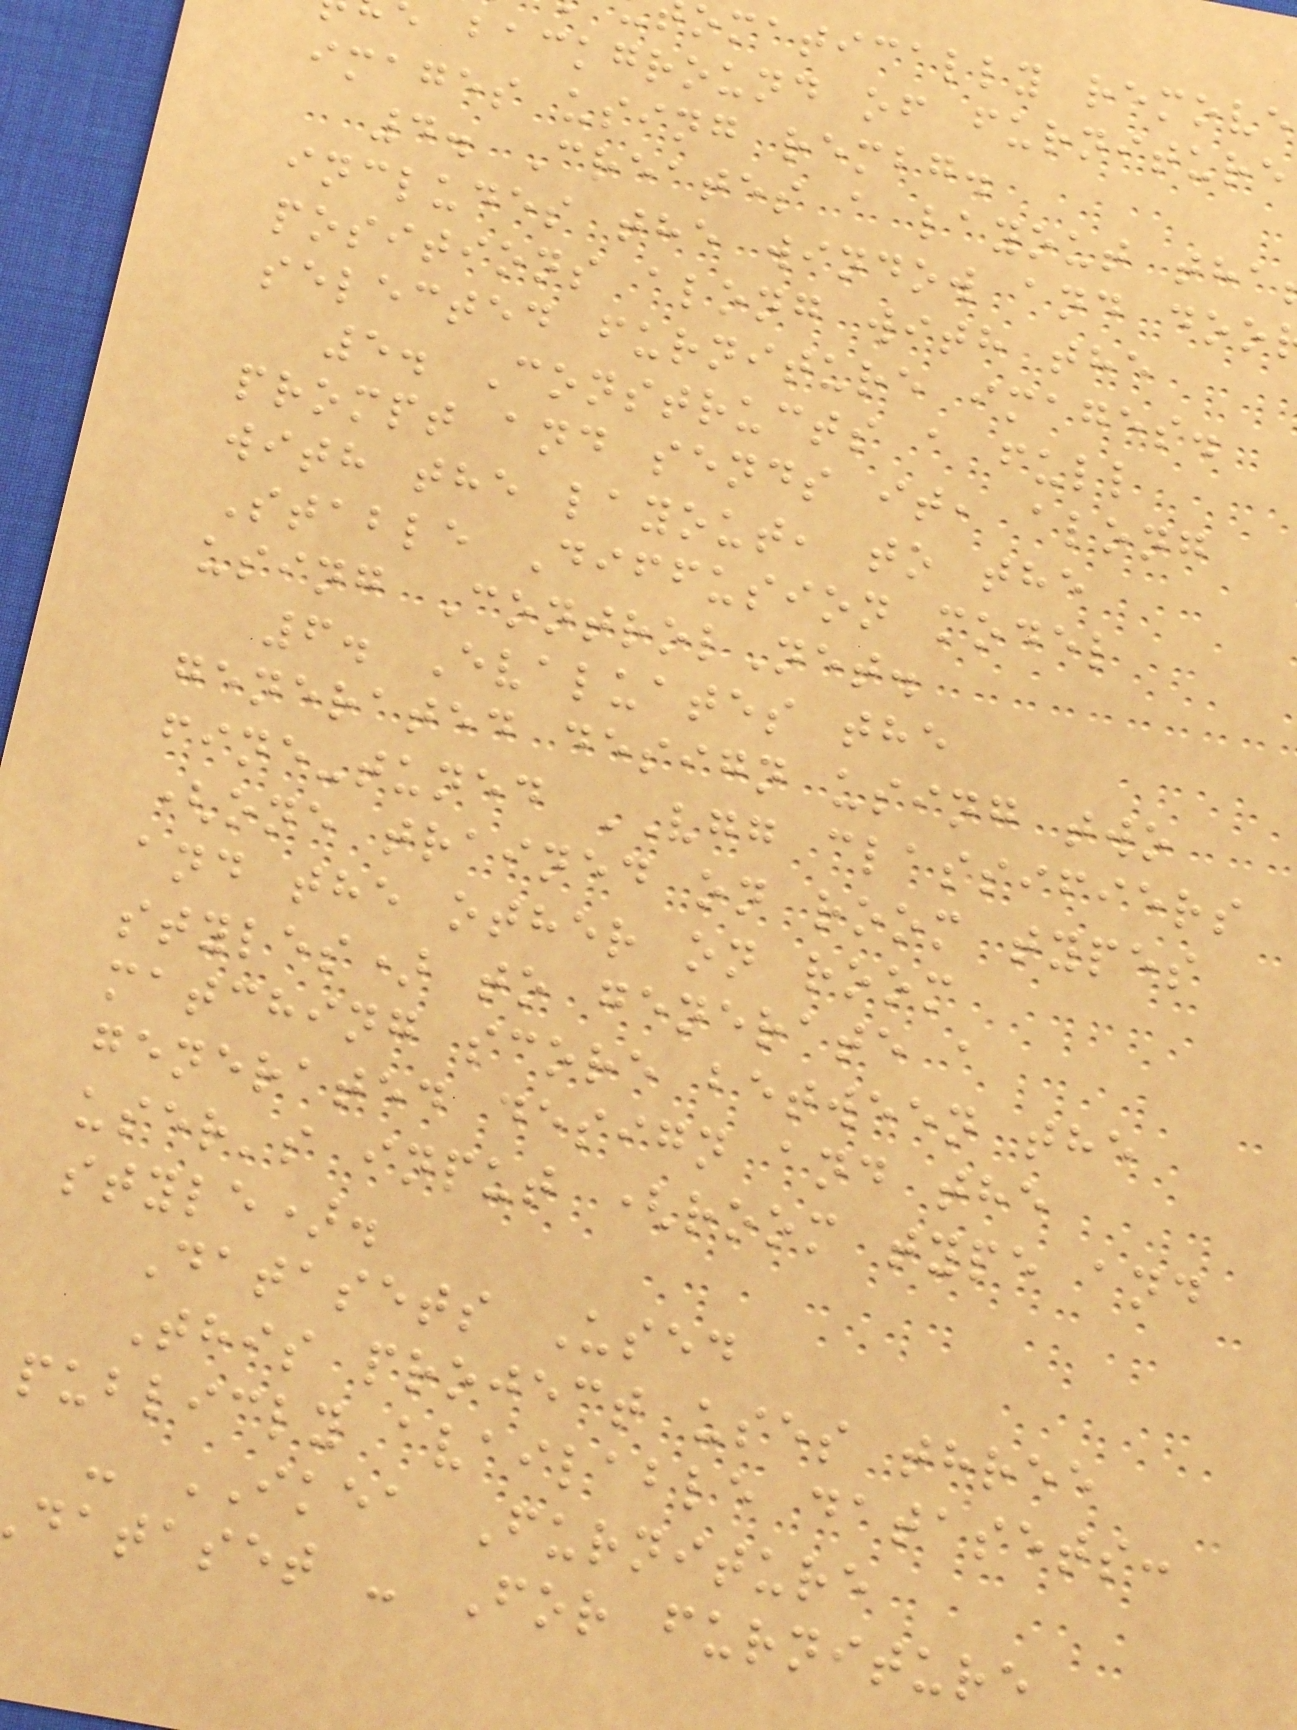omatically remove
background of furniture
images using rembg.
4. Creates a layout tha
includes the window and doo
positions along with the
selected furniture images.
5. Constructs a full
prompt and sends it, along
with the layout, to the
Stable Diffusion model
using ControlNet.
6. Evaluates the
generated design using two
fine-tuned VGG classifiers
(one trained on room types
and the other on room
styles) to generate a
matching score between the
generated design and the
user's input (room type and
style).
Datasets Used
This project uses three
publicly available datasets:
- IKEA Furniture
dataset - For furniture
